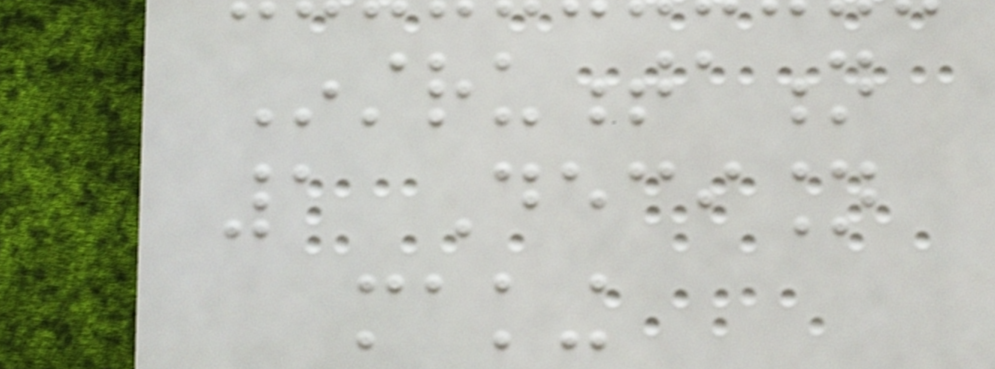Instrumentation
1 Decision
making
